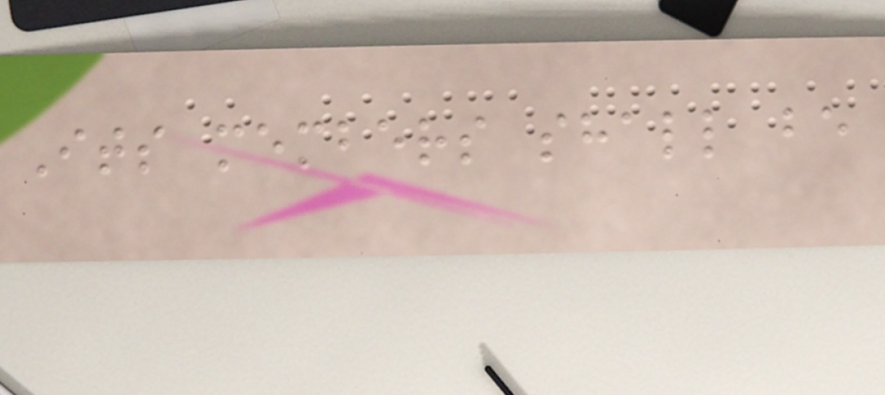Its members shall be
